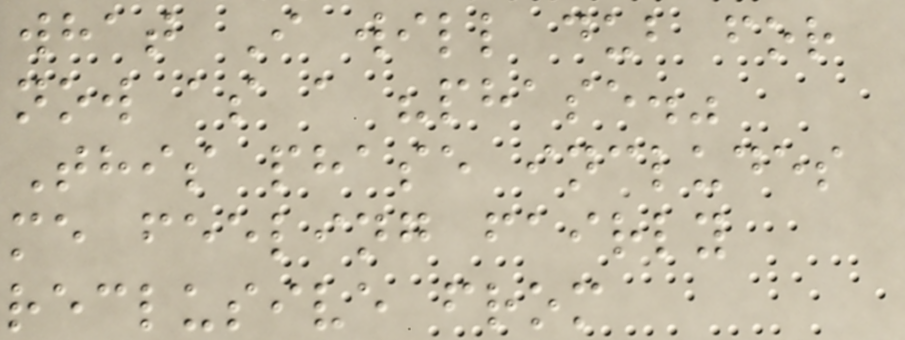what I will dub for
now as a "phase."
This phase includes
me feeling fairly
reclusive from
